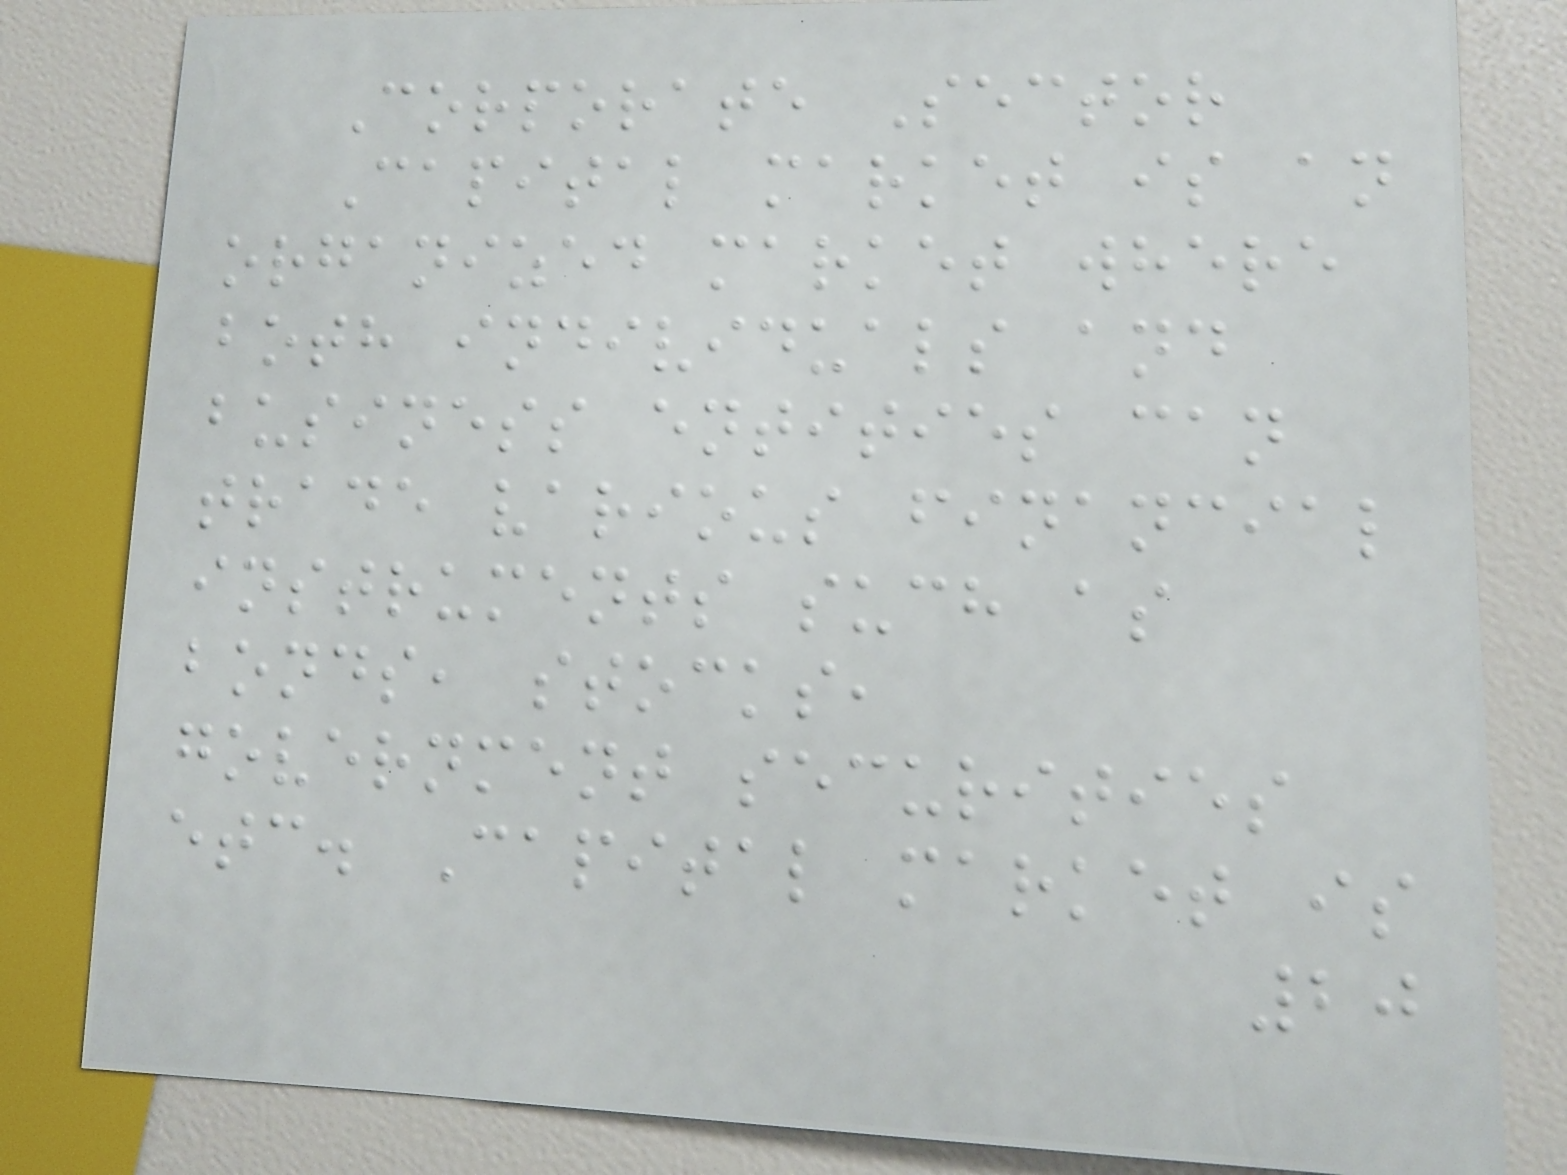Corporate Sector
Capital market is an
organized market where
both individuals and
business entities can
trade various financial
instruments such as
bonds, stocks,
government securities
etc. Capital market is
20
